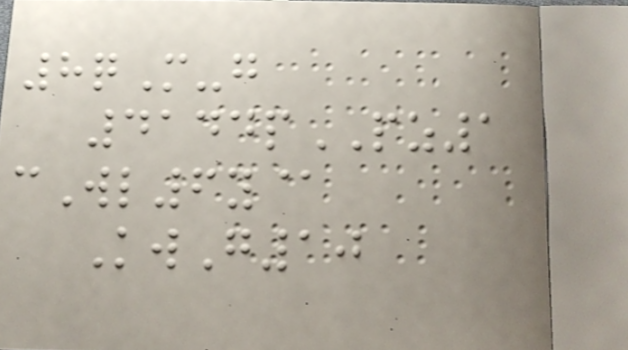8qM-g
4144pPZ1
cWl6y@
KwG10
